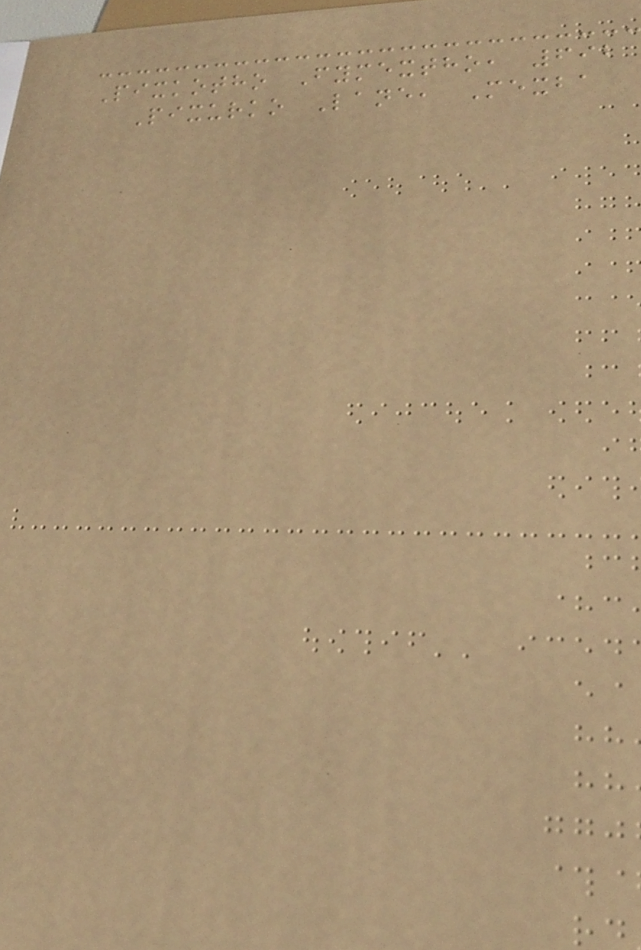Pixkotho Fymextho, 692
Pixurko Lane, Mexba
